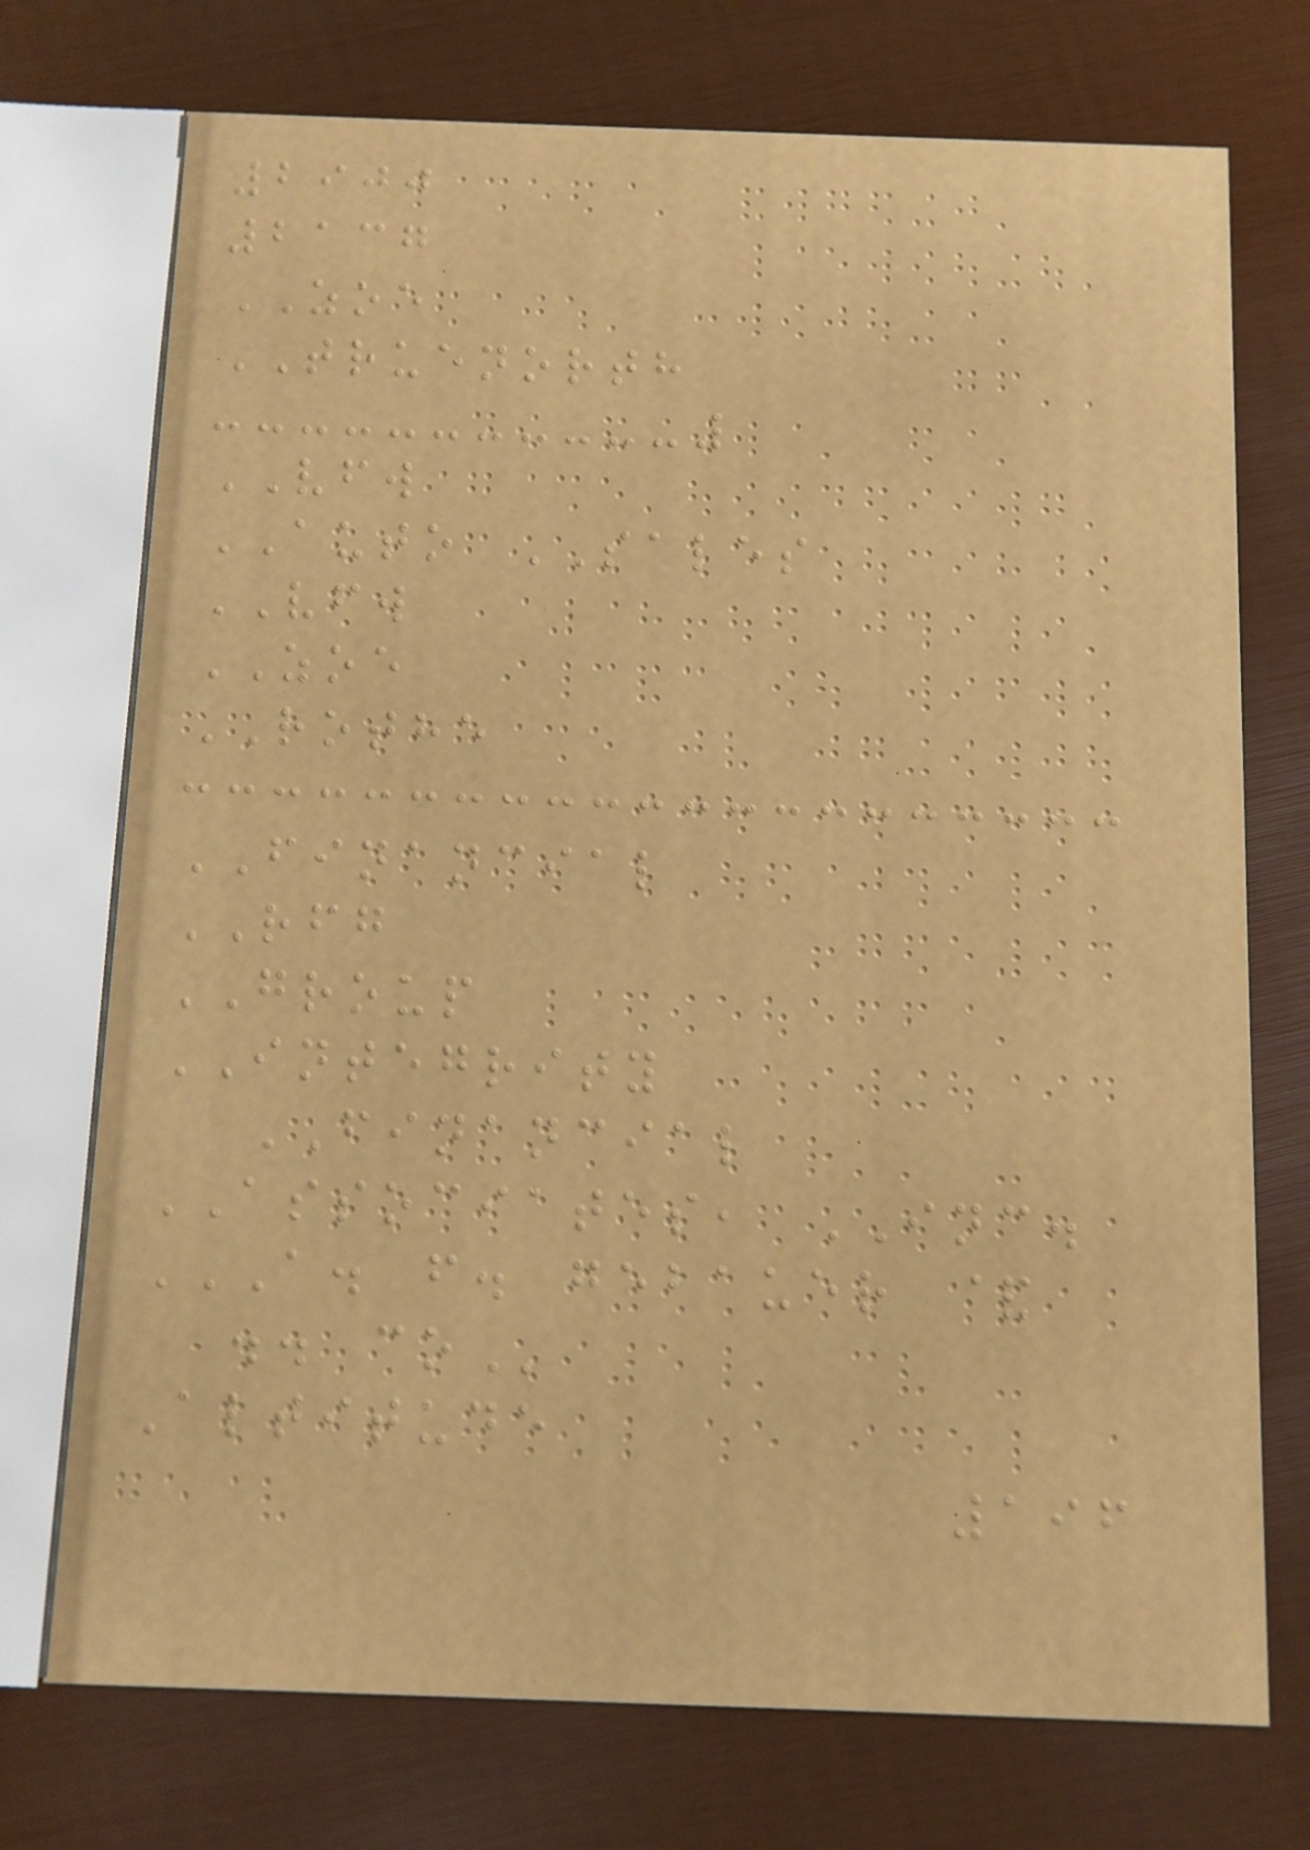2900
2137
ZOE
TRUENORTH
VFW
AUTO SALES
VFW
ZOE
ROTHE
FINANCIAL
RFG
GROUP
INTEGRITY
FINANCIAL
ASSOCIATES, INC.
A. F. GEBAUER &
.. CO
Altitude
196
